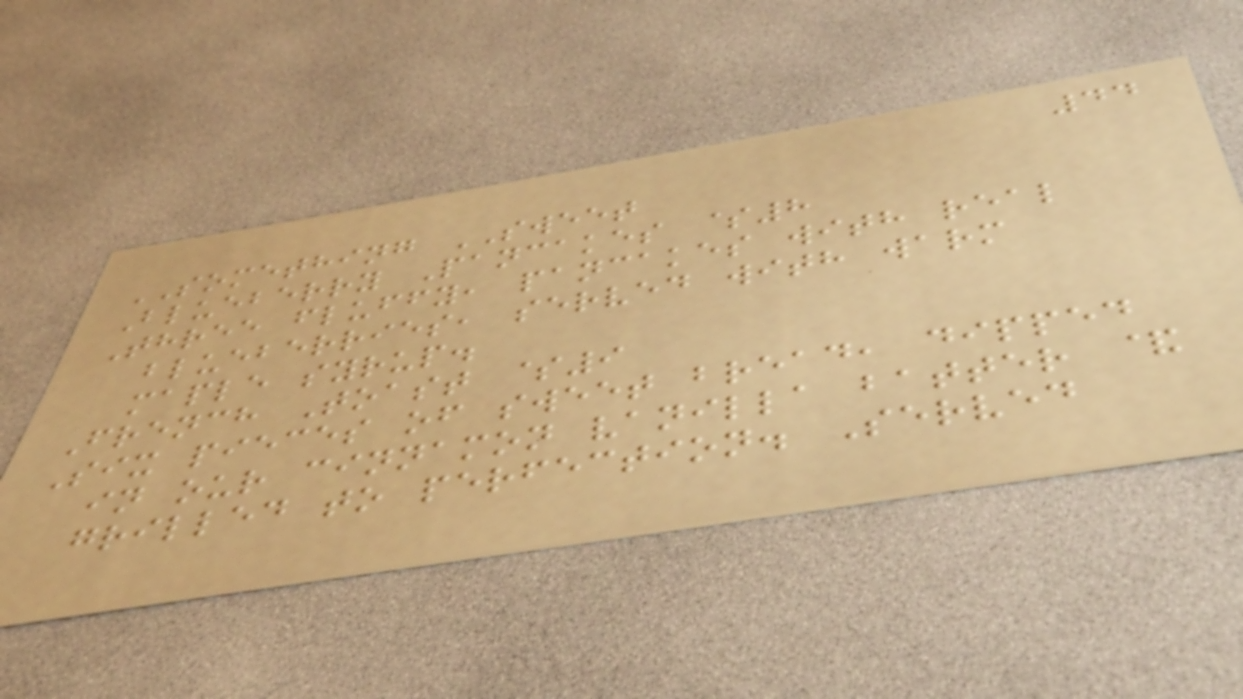44
SOMETHING SWEET
Blueberry Pancakes $8
Three fluffy, pancakes with real
blueberries, served with warm
maple syrup.
French Toast $9
Six pieces of sweet bread, dipped
in our cinnamon vanilla batter &
grilled to perfection. Served
